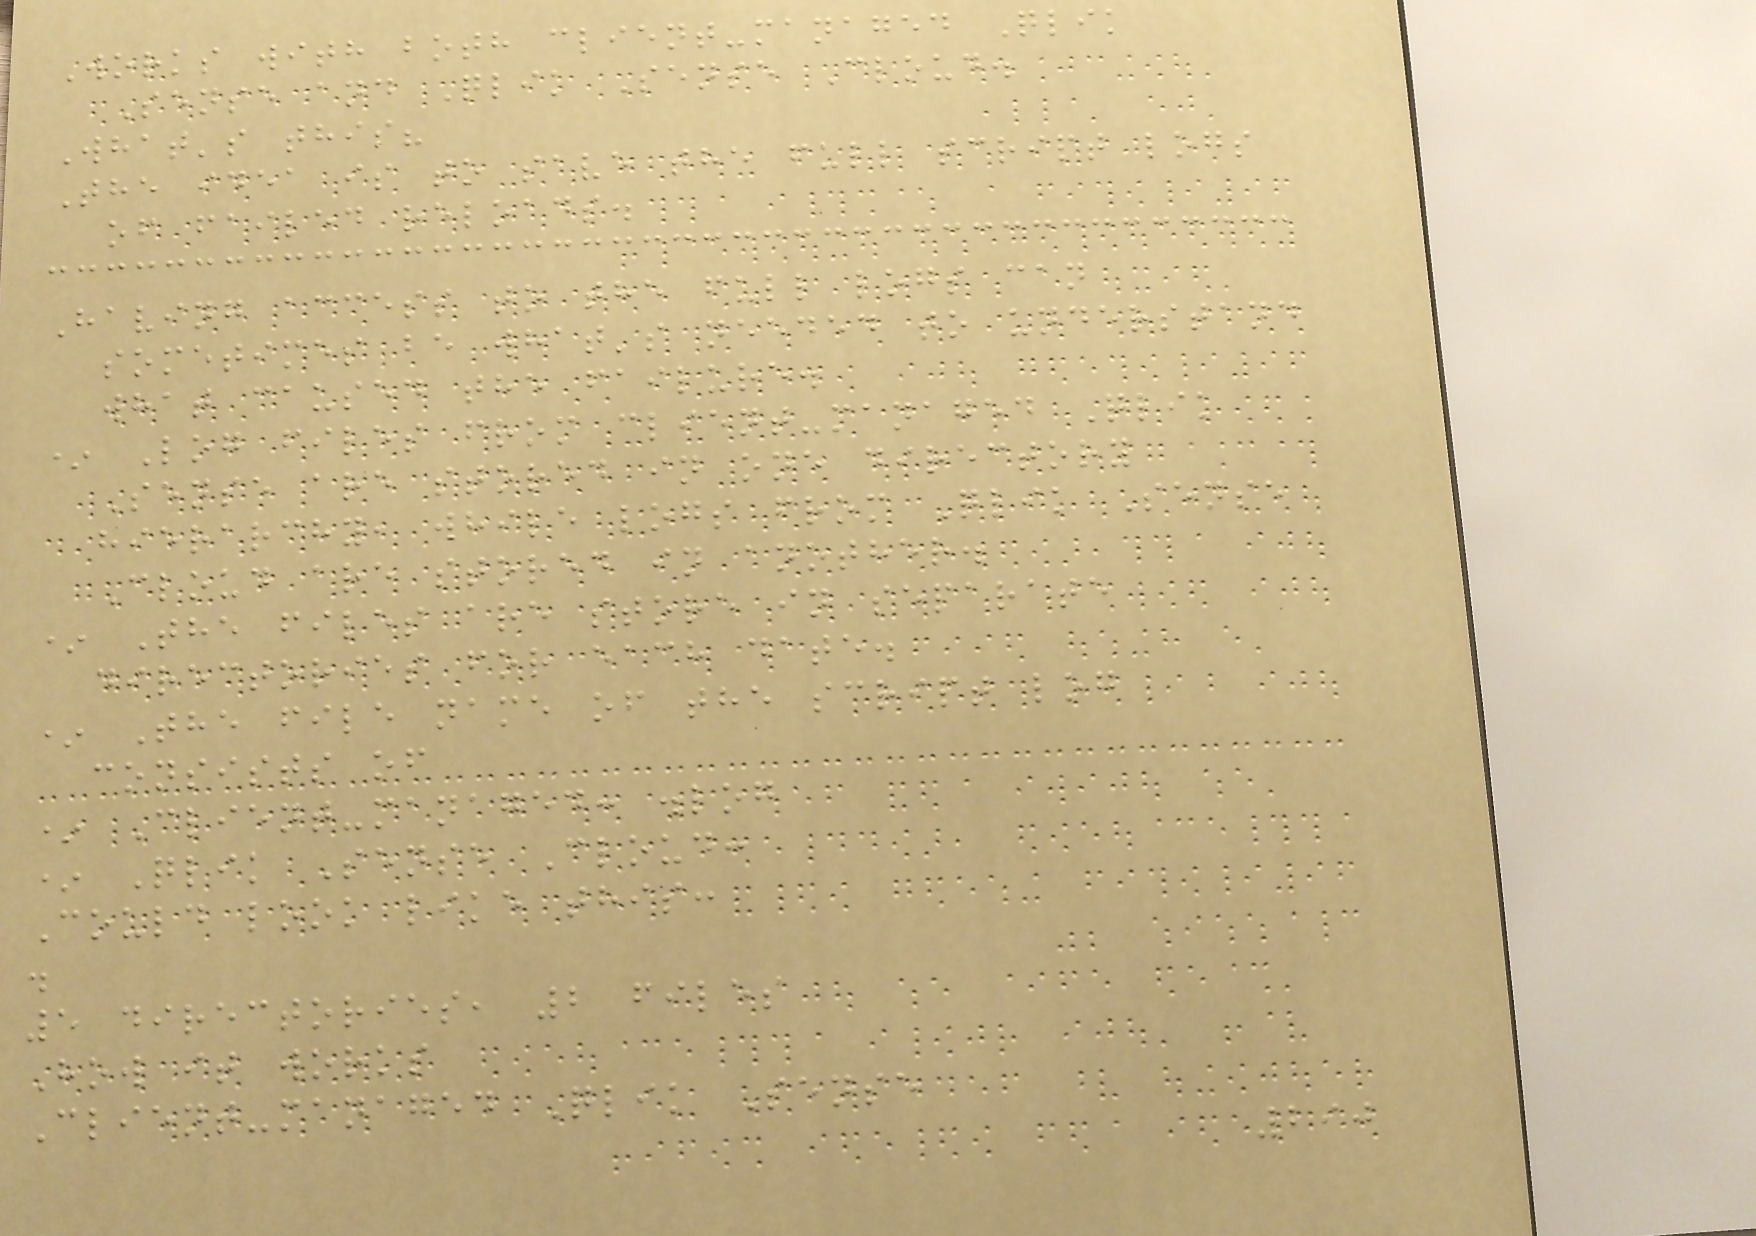Works with both client-managed Qlik
Sense and Qlik Sense Cloud.
What's this?
The idea is to save the full script logs
of failed reloads.
Having access to the full logs can
sometimes be what's needed to understand
what caused the failure.
* Log files from client-managed Qlik
Sense are stored in one directory
hierarchy, while logs from Qlik Sense
Cloud are stored in another.
* The files are store in separate
directories for each date.
* The file name of the script log
consists of
* Client-managed: .log
* Qlik Sense Cloud:
Could look like this:
.
5 directories, 2 files
How it works
Client-managed Qlik Sense
290
